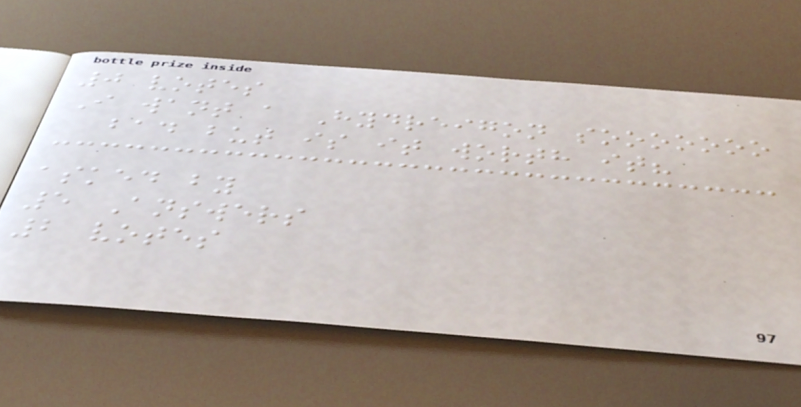0 votes
I want a Hydreigon sooooooo
bad but is it worth it?
asked by
5 Answers
2 votes
